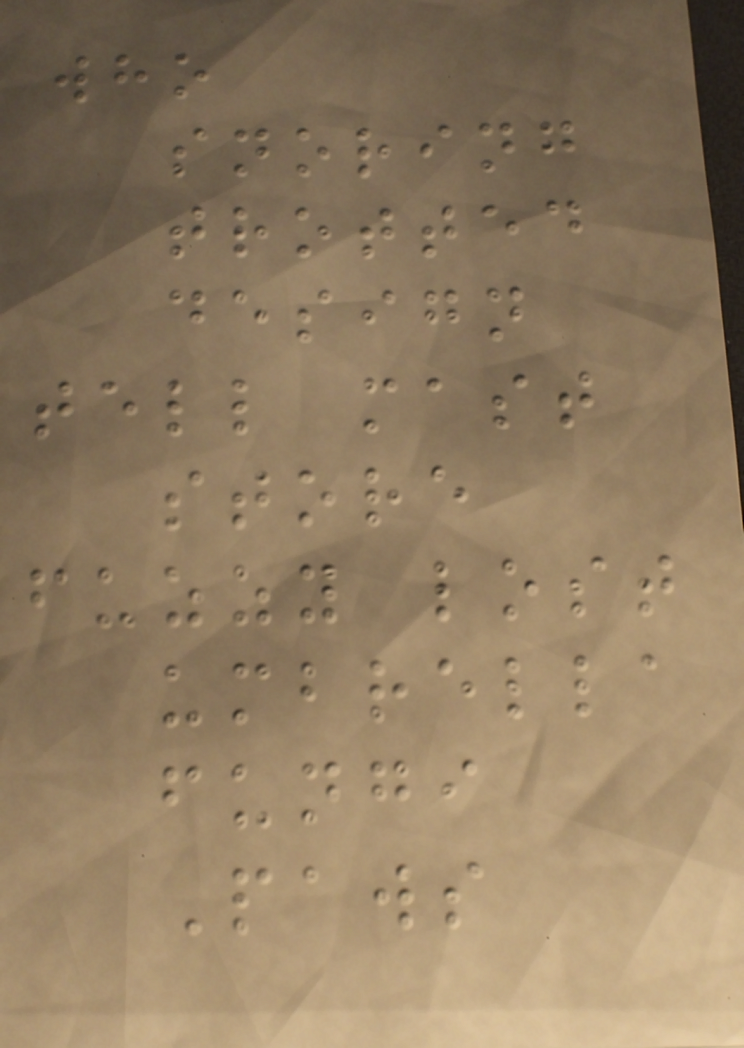who
snoring
trotted
design
tell mast
store
fuzzy lost
umbrella
fungi
Paws
